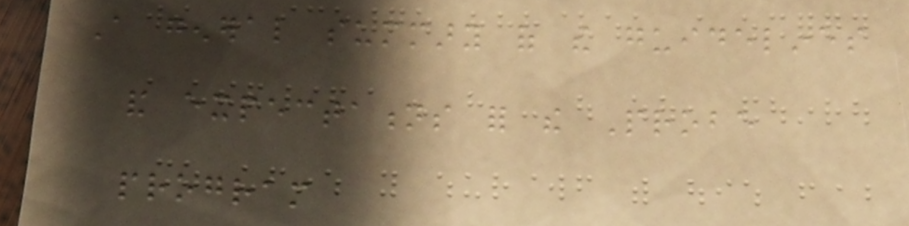A general summary of the guidelines
and expectations for the Probe
program
